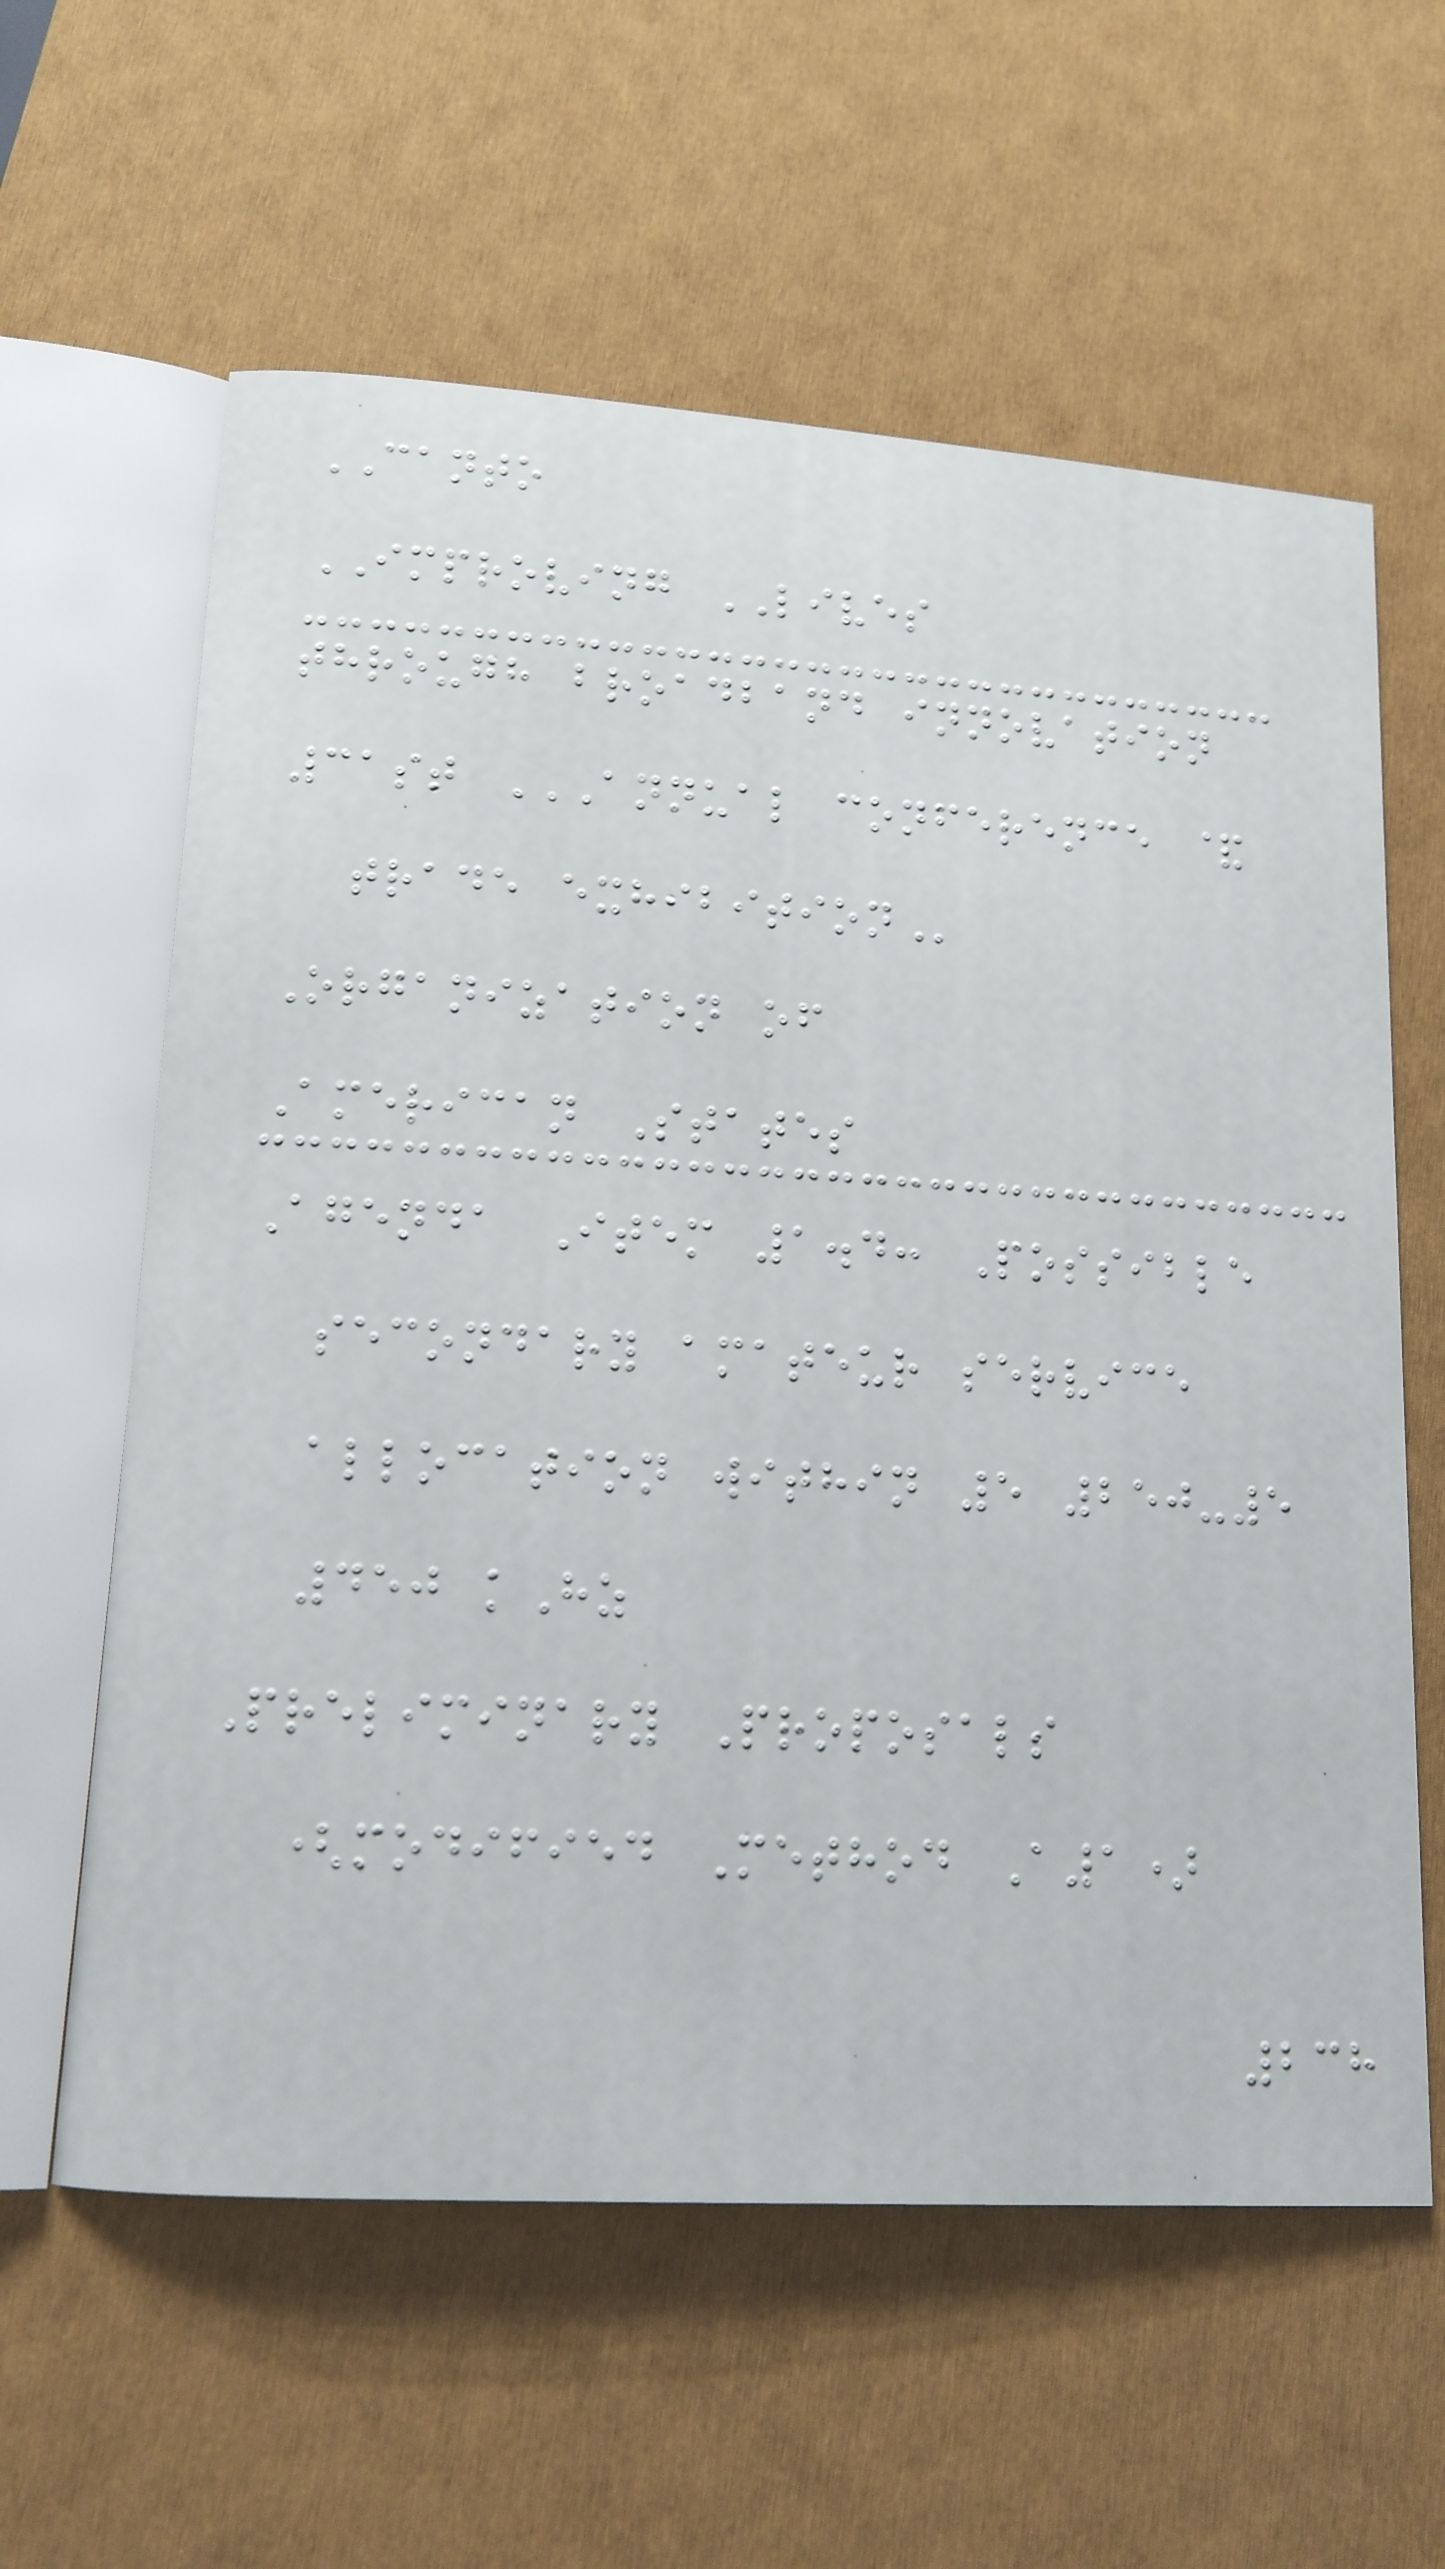CANTO
IMPROVING LIVES
through broadband innovation
31st ANNUAL CONFERENCE &
TRADE EXHIBITION
Organization of
American States
Agenda Item 1.4: Possible
secondary amateur service
allocation within 5 250-5
450 kHz
Preliminary Proposals
(modified Method A1)
238
